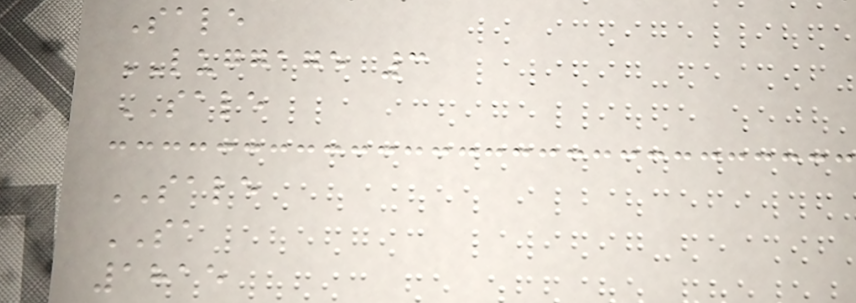Sale
LUGGAGE 3
SALE
SALE
SA
1815
